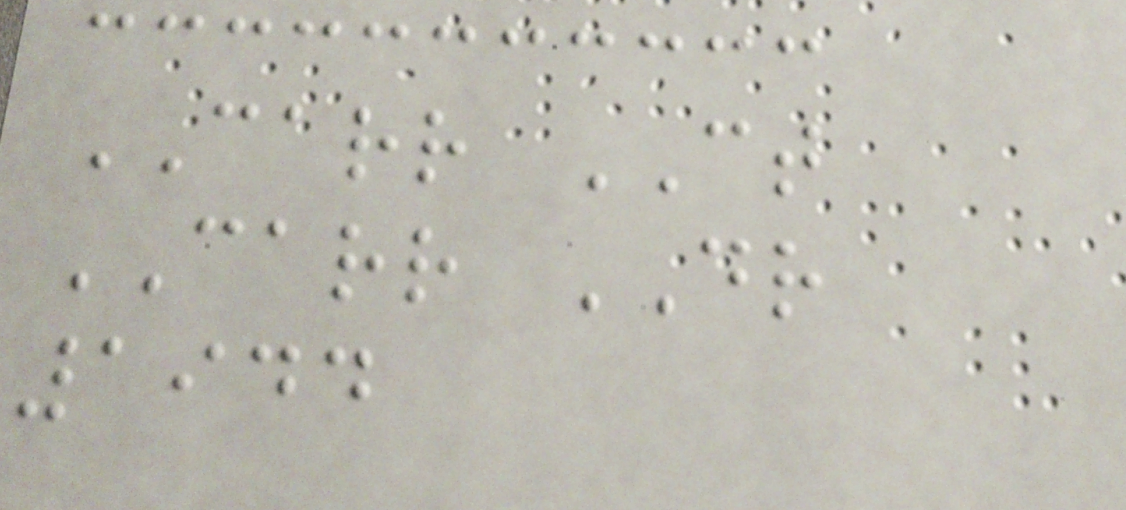CARR CT
CARR DR
1944
